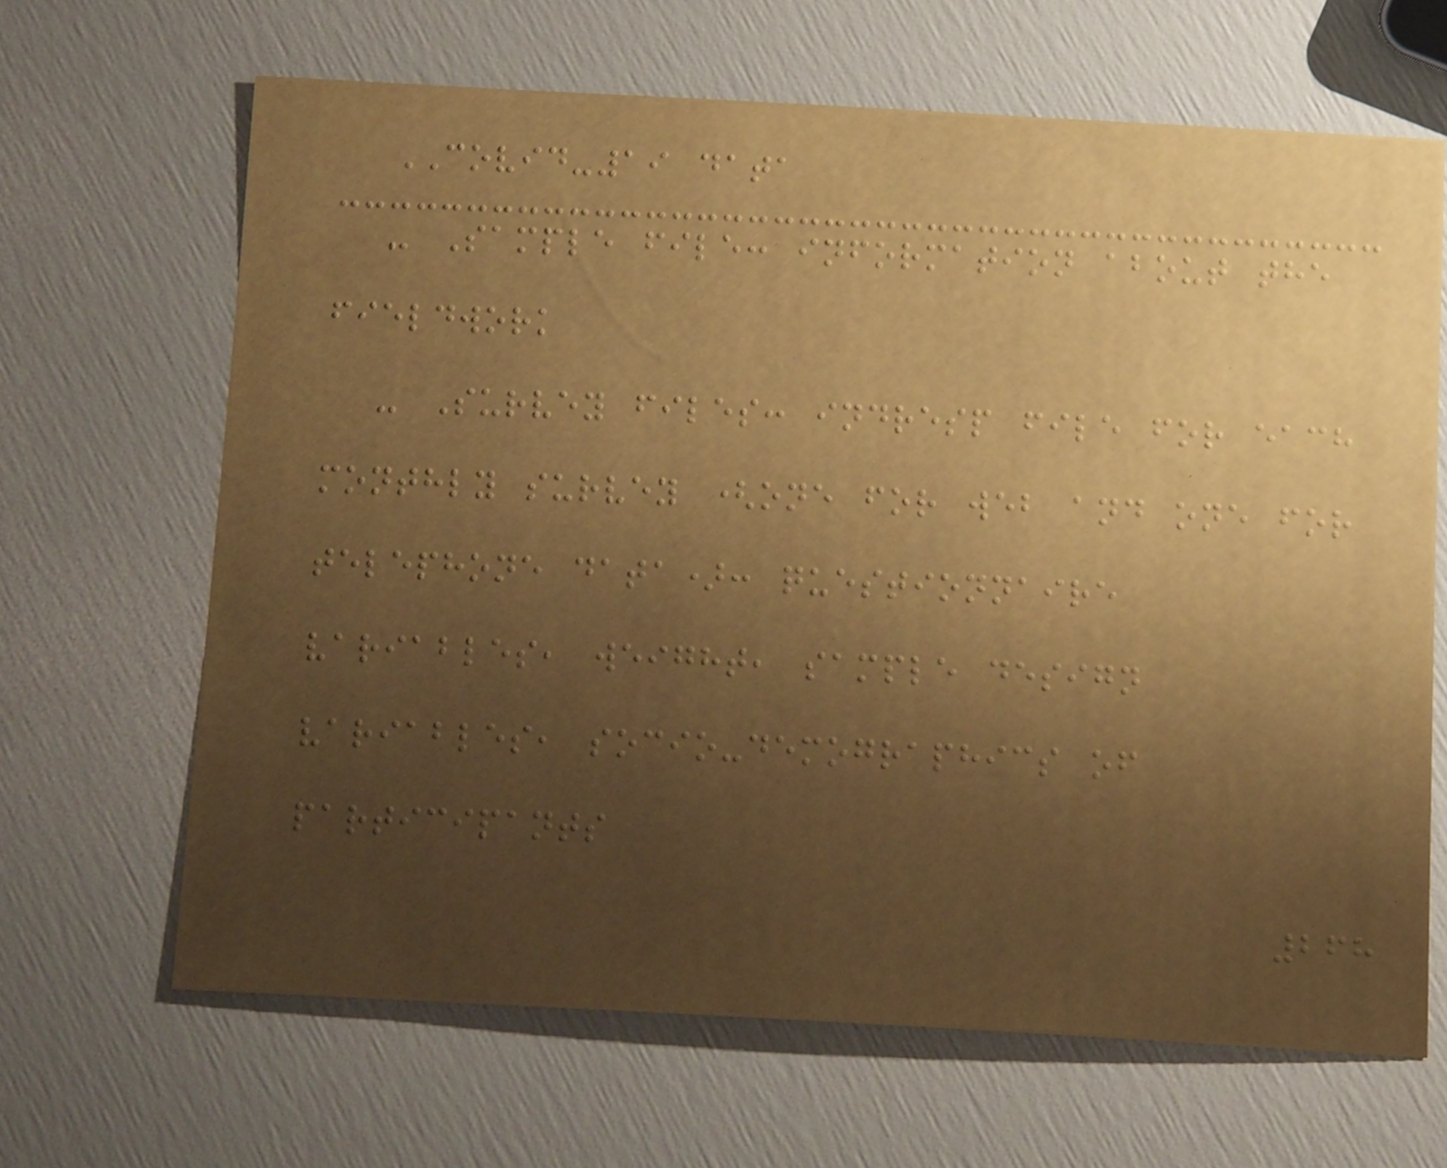COVID-19 data
- Sample file: information about the
fieldwork
- Survey files: indresp file for each
monthly survey (one for web and one for
telephone data): questionnaire
variables, weight, sample design
variables, socio-demographics of
participants
268
